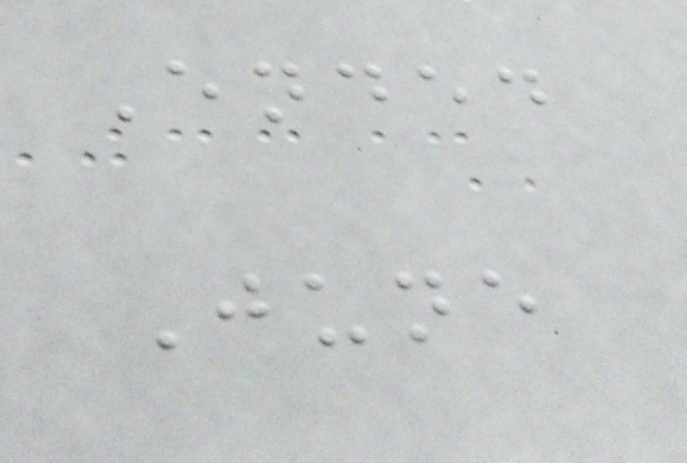Ended
June
